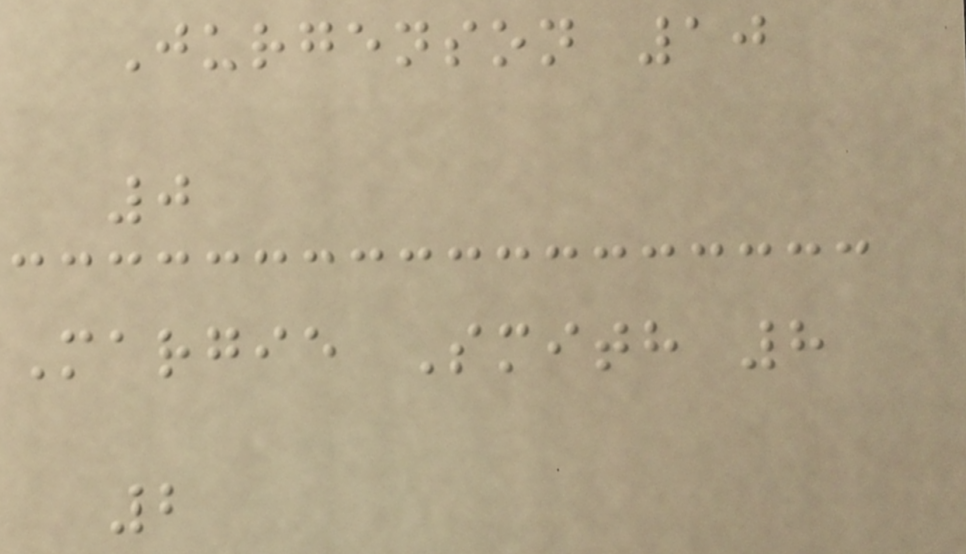Jurgenson 10
0
Margie Smith 8
2
